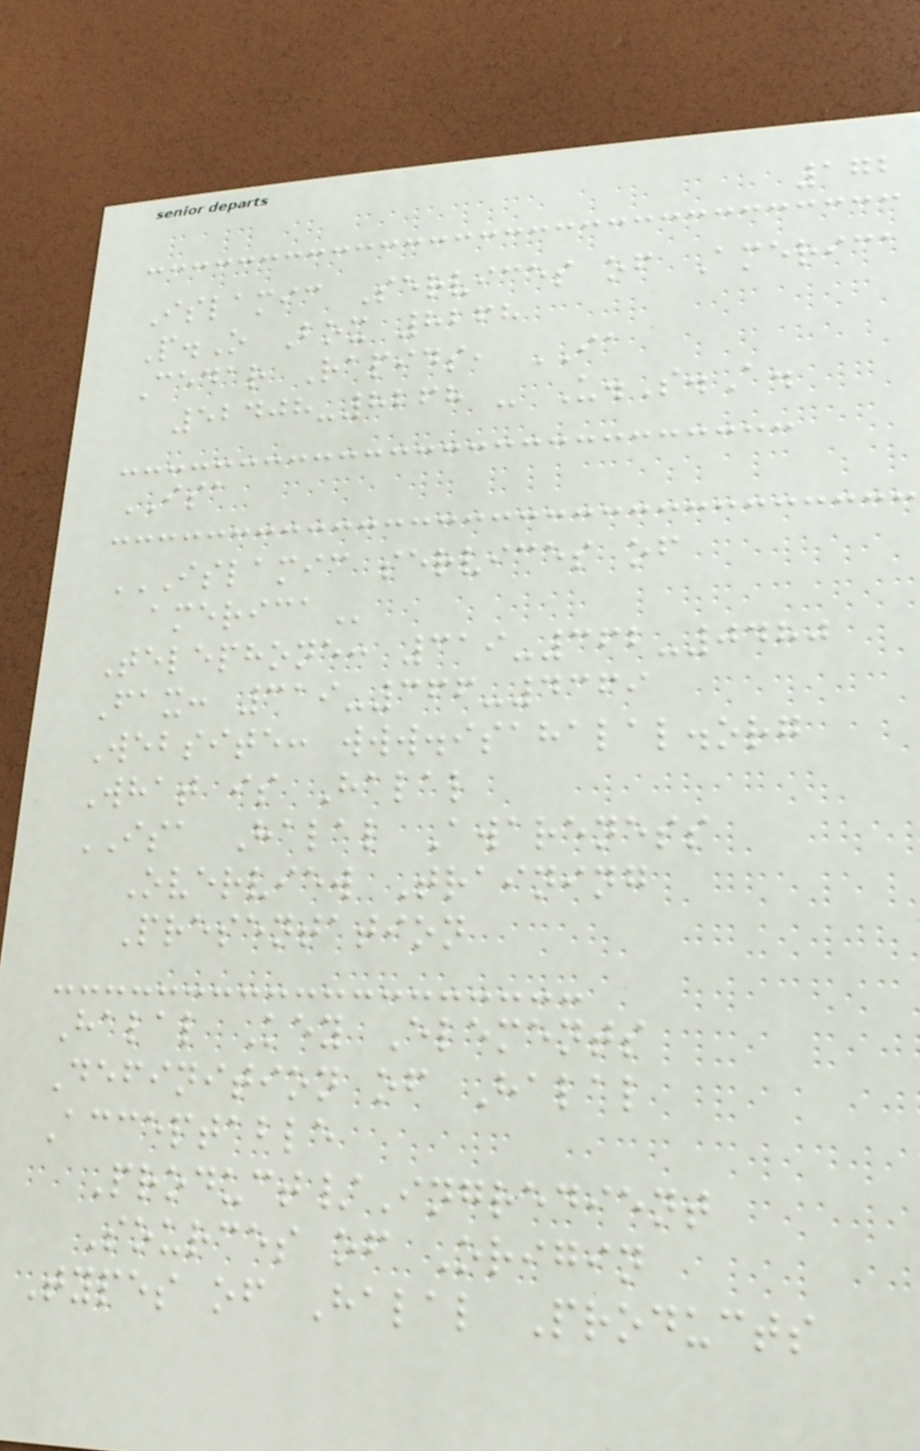172
Islamic Services of America
P.O Box 8268
Cedar Rapids, IA
52408-8268 - U.S.A.
ISA
ISLAMIC SERVICES OF
AMERICA
Telephone: 319-362-0480
Fax: 319-366-4369
Website: www.isahalal.org
What is Halal
ISA Halal Awareness
Overview Training
Presentation
Halal Key Elements
Definition of Halal
Acceptable
Product/Ingredient
Sources of Origin
Types of Halal Products
